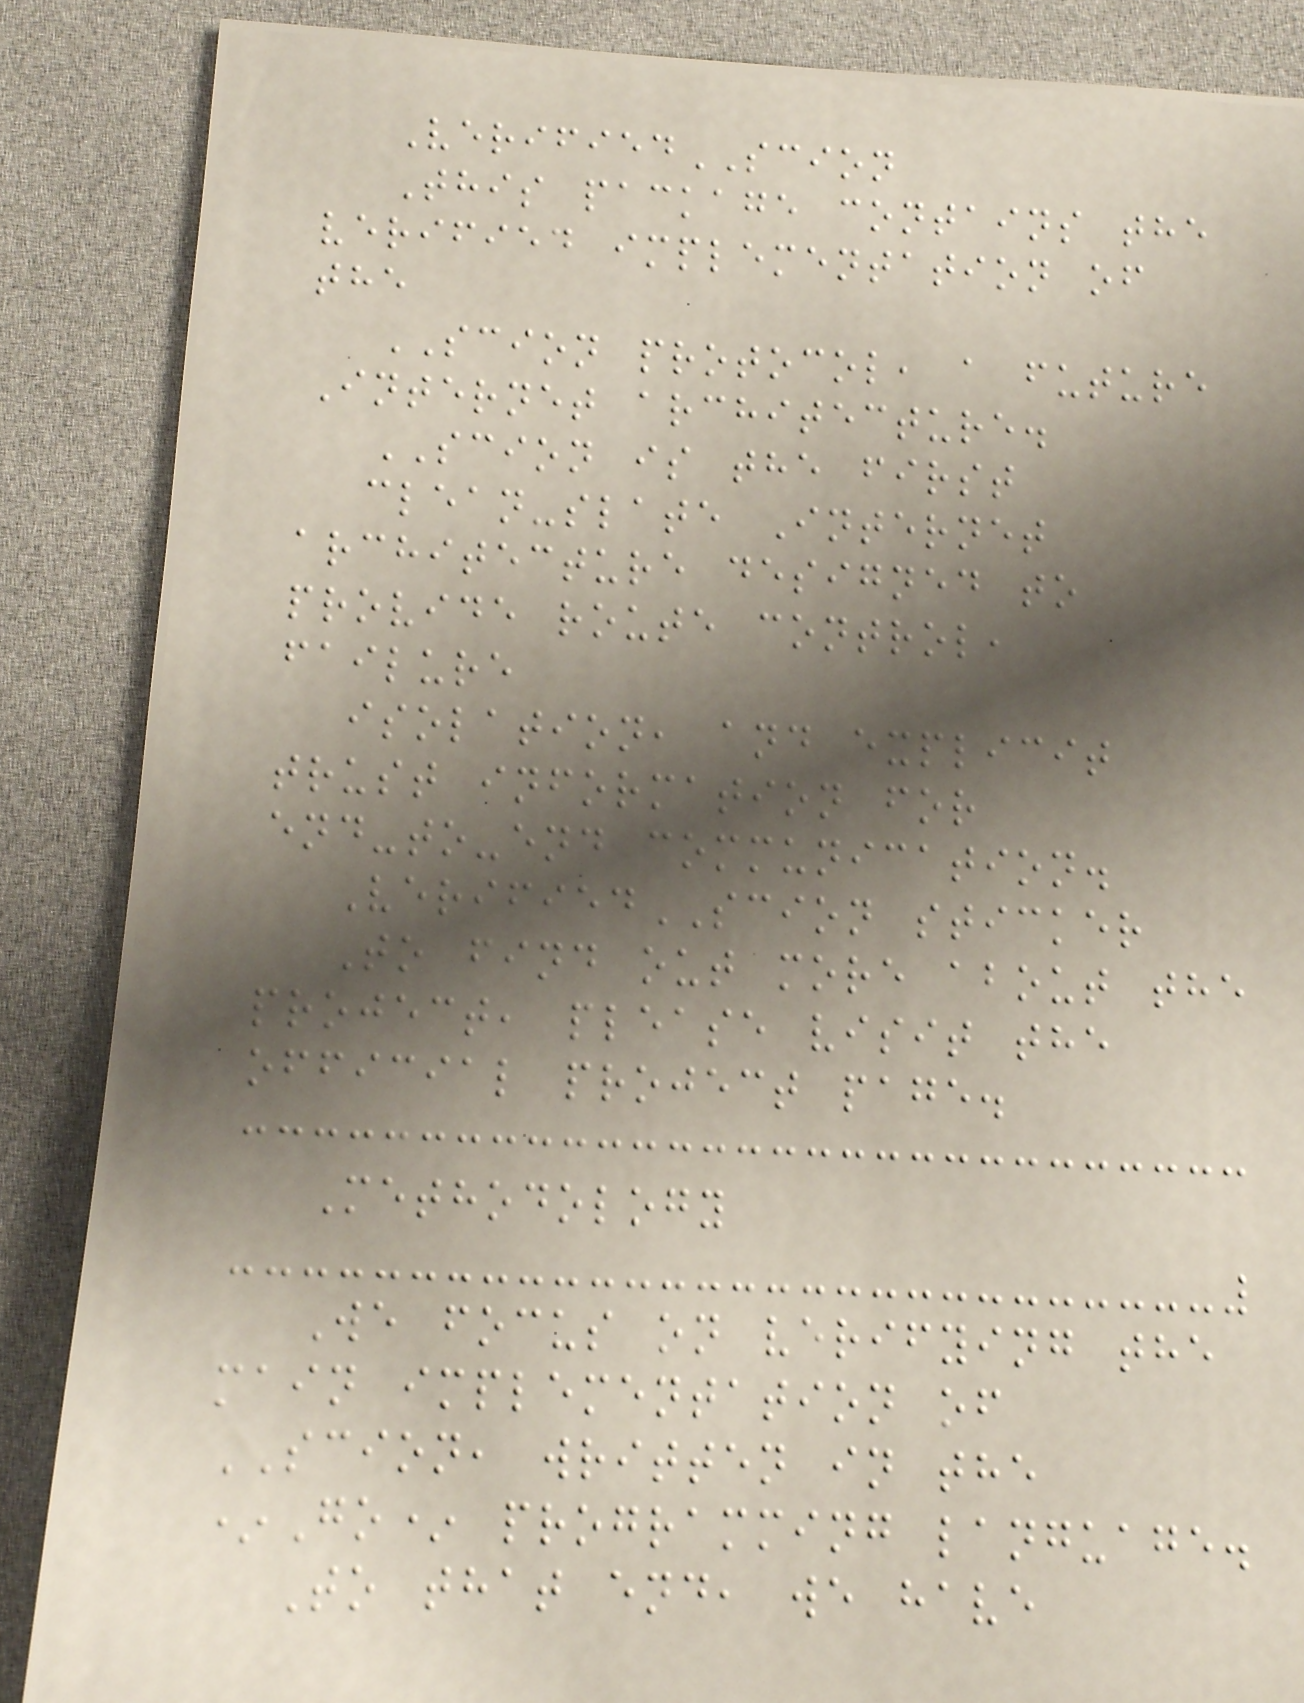VerifiedSCION
This package contains the
verified implementation of
the
SCION protocol, a future
Internet architecture.
SCION is the first
clean-slate Internet
architecture designed to
provide route control,
failure
isolation, and explicit
trust information for
end-to-end communication.
VerifiedSCION sticker
To find out more about the
project, please visit the
official project page.
Methodology
We focus on verifying the
main implementation of
SCION, written in the
*Go* programming language.
To that end, we have
